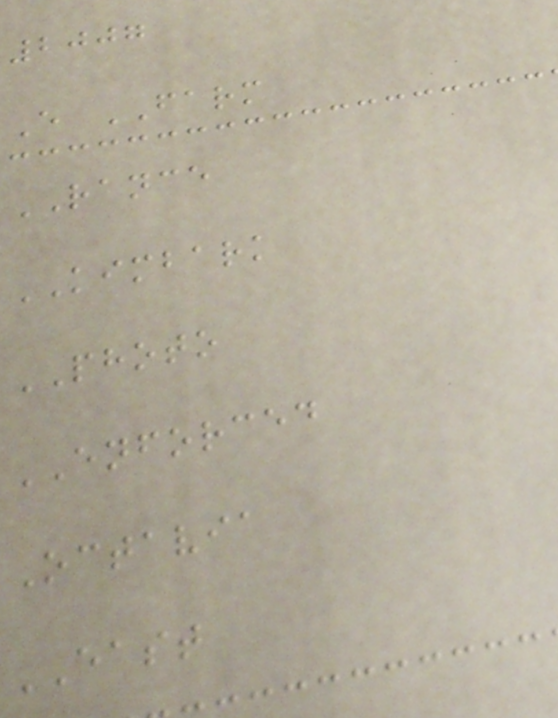2007
E FARM
RANCE
KIMBARK
PHOTO
ENFORCED
Octavia
EAST
